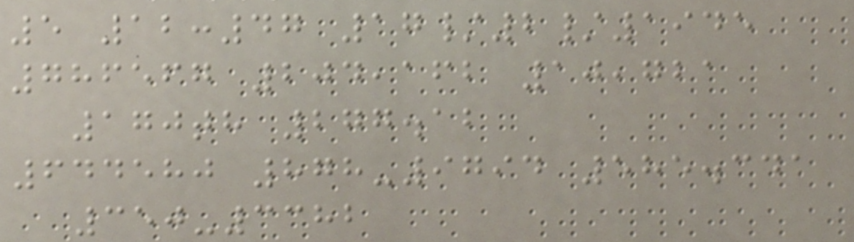5 12:47 17/2/1945
786567 204,162 10,721
170th 277.12
644580 878-9794 585.341
350-3382
